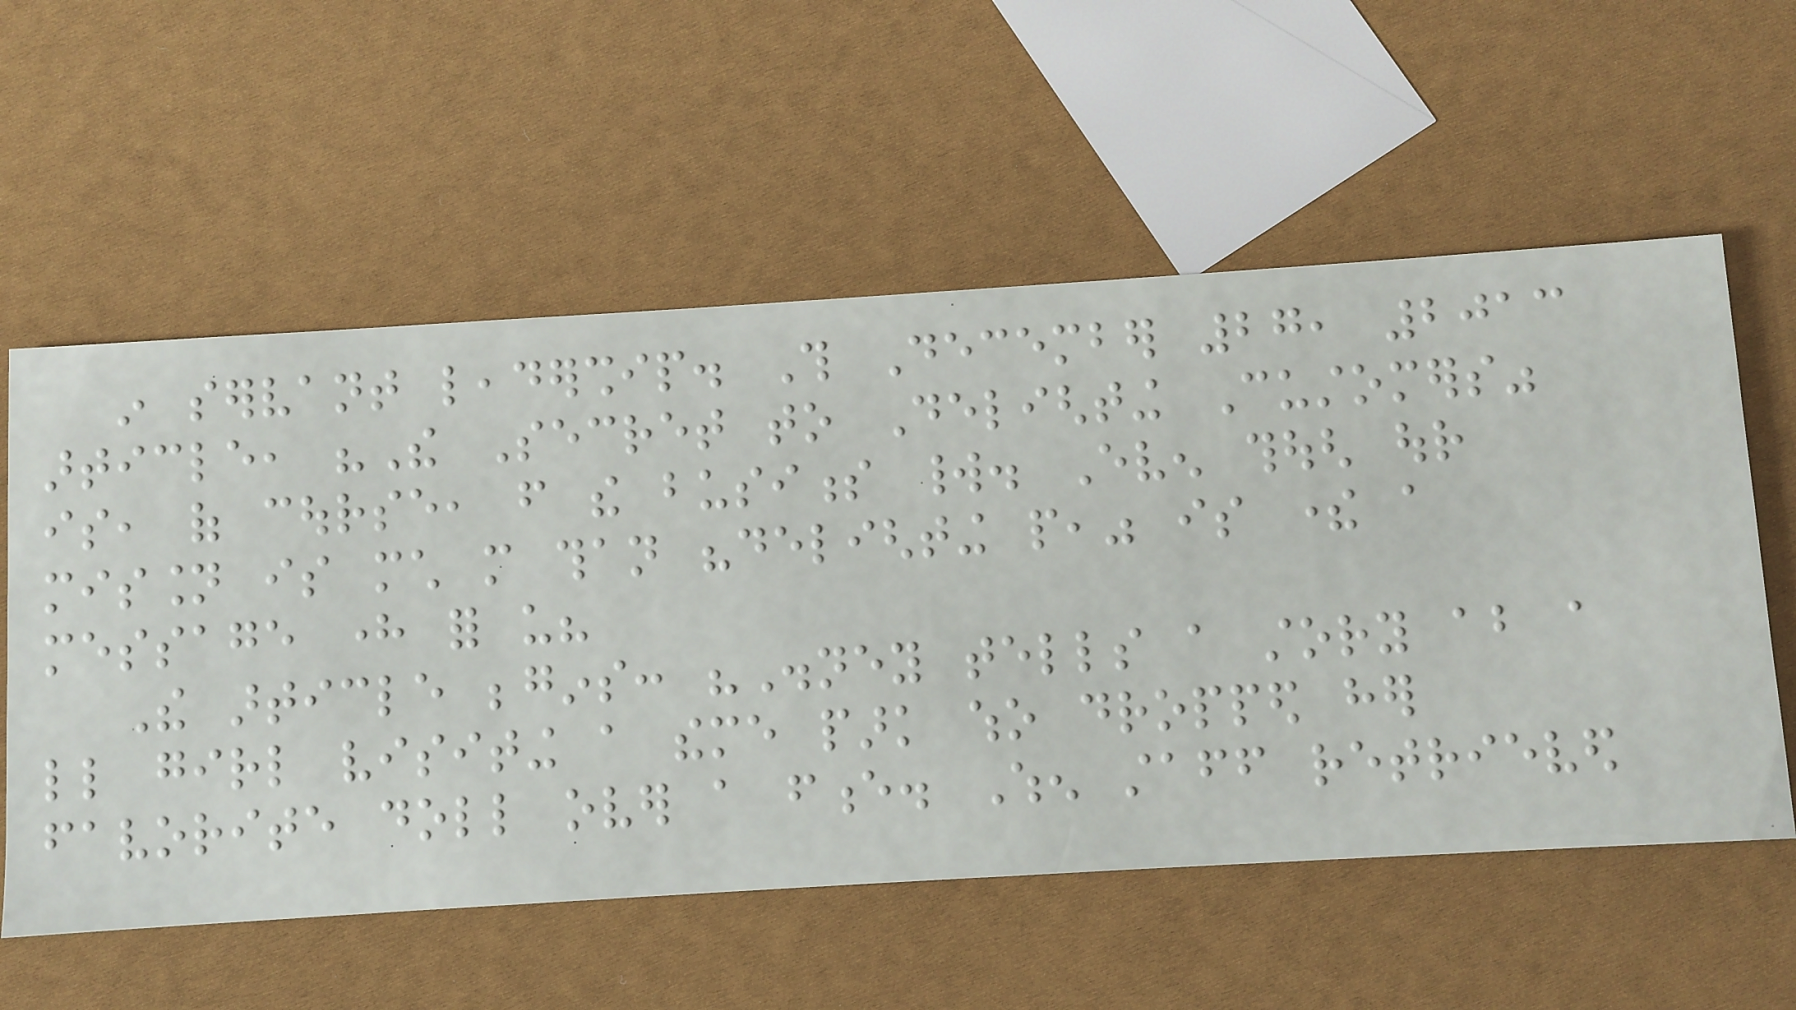in servant leadership. This December 27, 2013
article, "The Secret to Delighting Customers"
is, of course, from the business world. Even though our
mission is much more than "delighting people," is there a
message here for us?
The article begins: "Disney tells a story about a
little girl visiting a theme park who dropped her
favorite doll over a fence. When staff retrieved
